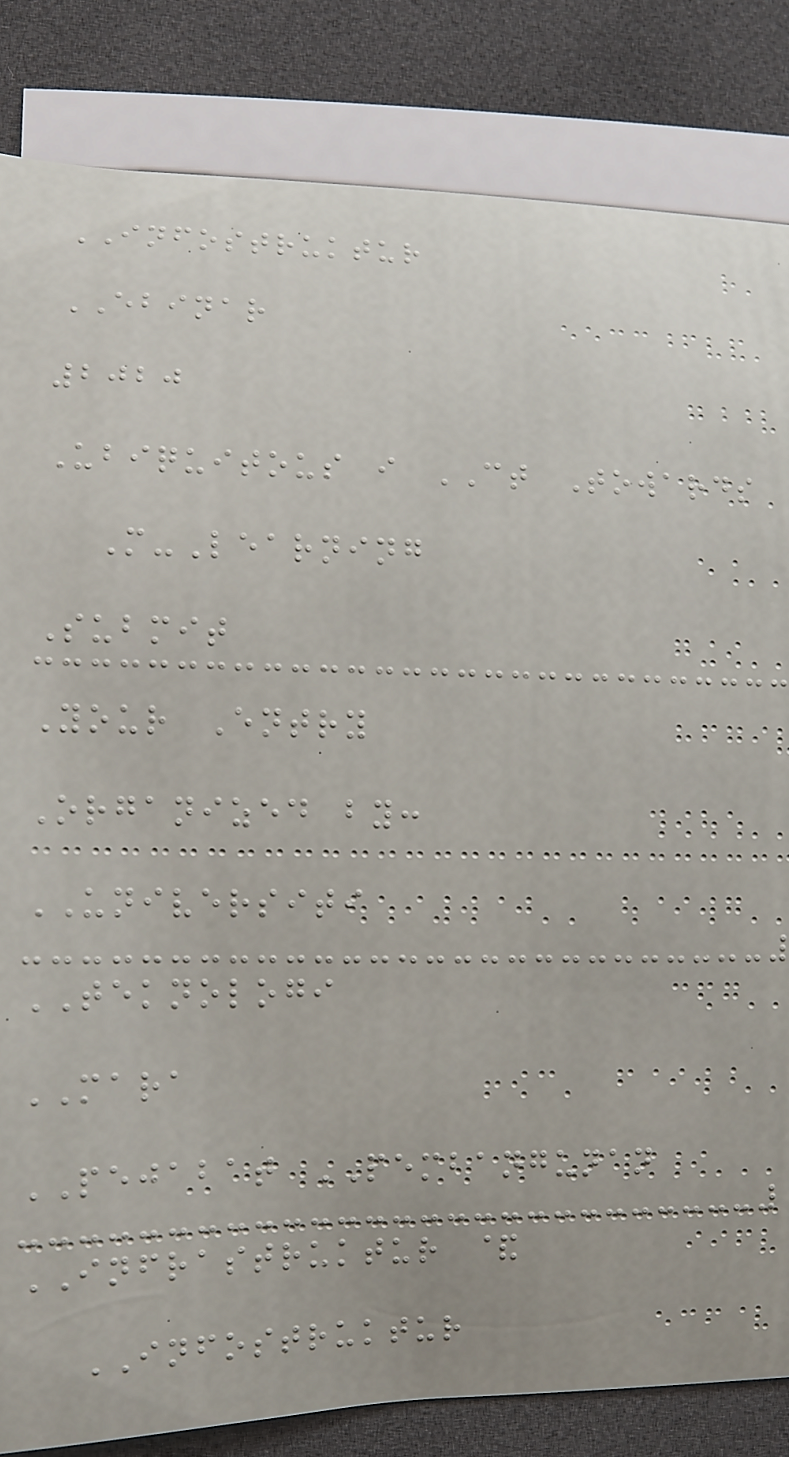INFOSTRUKTUR
EBINAR
2020
Ubiquitous i CT Towards
M-Learning
Submit
Your Entry
Organized by:
UNIVERSITI
TEKNOLOGI
MARA
PEJABAT PEMBANGUNAN
INFRASTRUKTUR &
INFOSTRUKTUR
